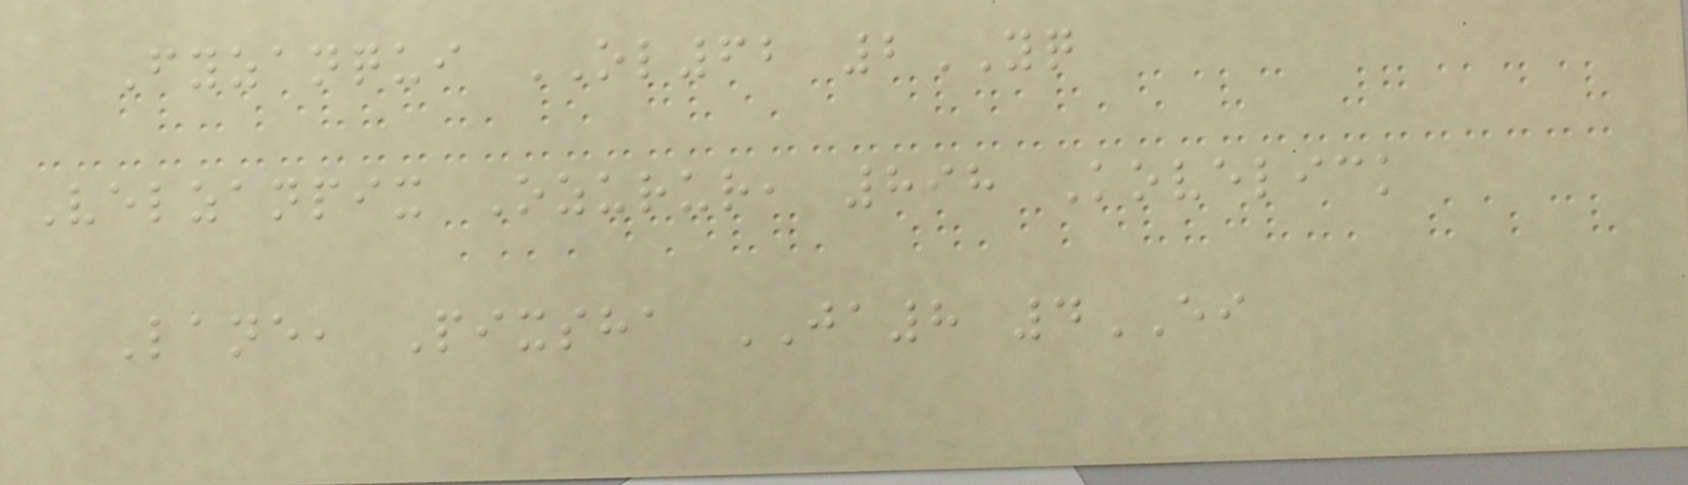Fyzanqui OL62 2YQ
Velzanpix Ozurur, 898 Kovelick
Lane, Pixsha JA8 4EI
